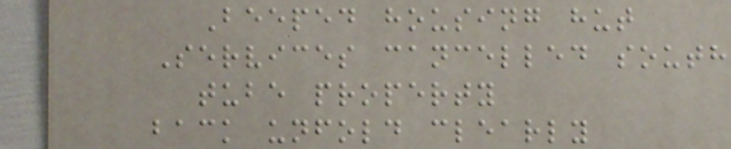Beeped housing hut
Services cancelled south
tube property
back unfold clearly
